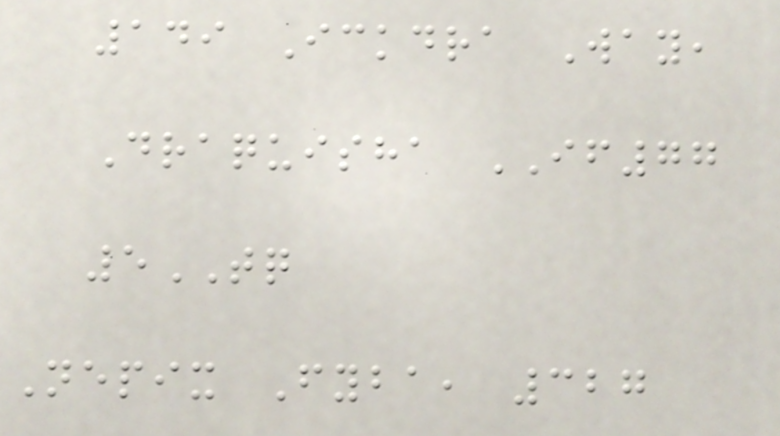149 Ickdra Way,
Draquisha IF77
5TQ
Nepix Fyba, 327
